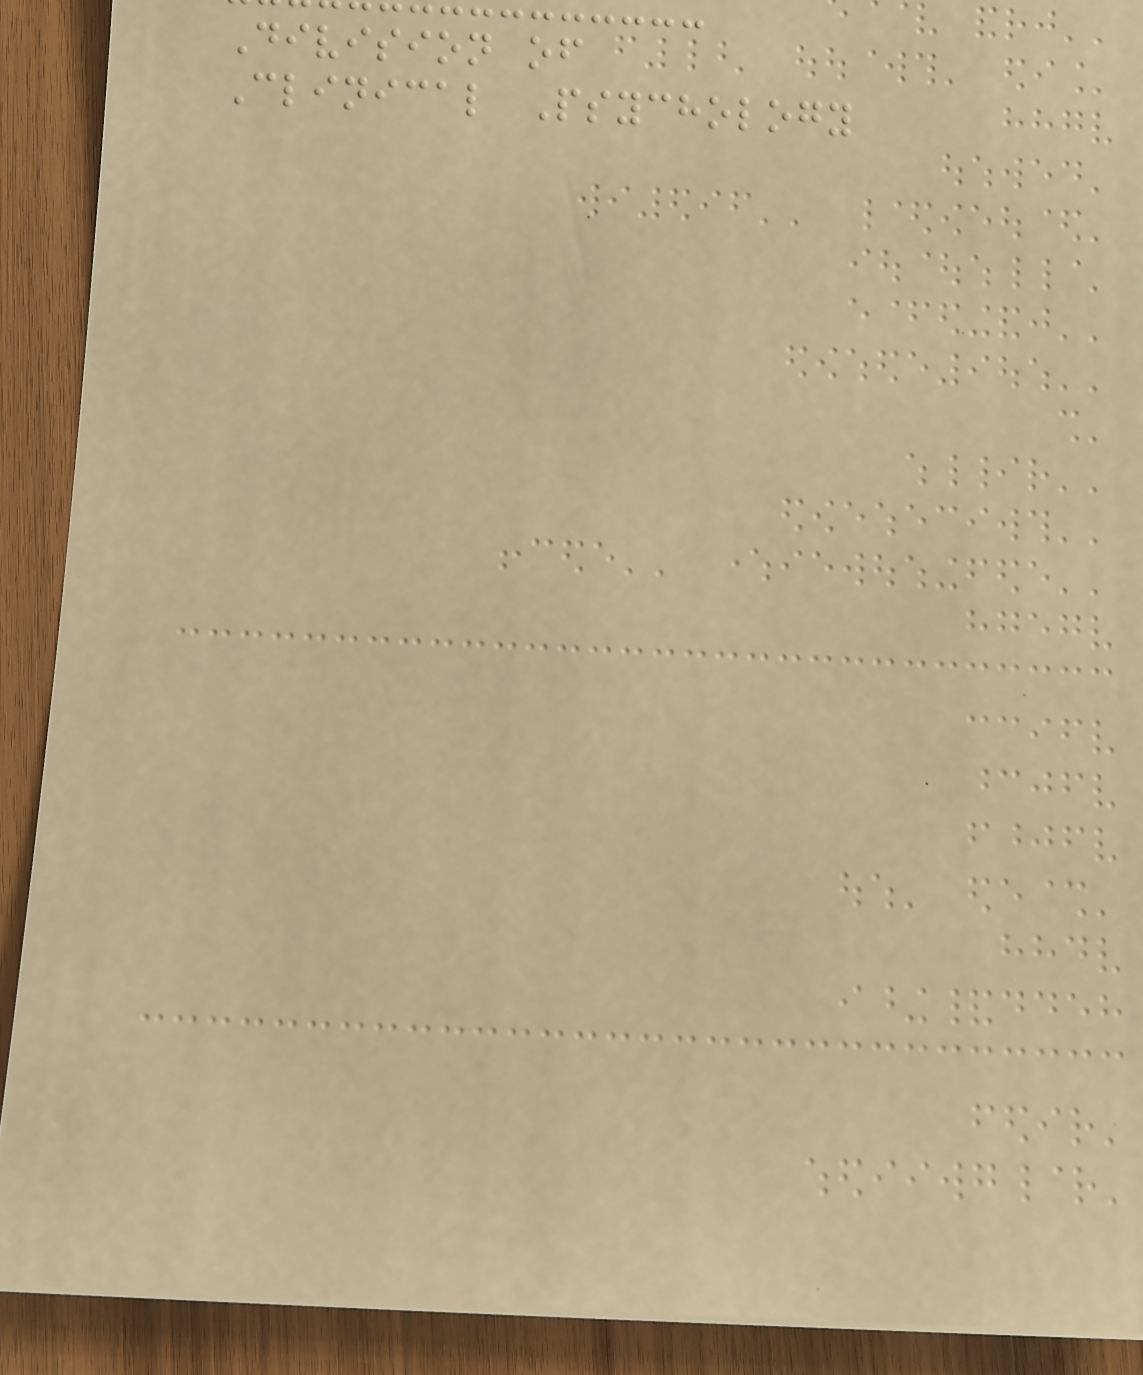Division of
Clinical Psychology
